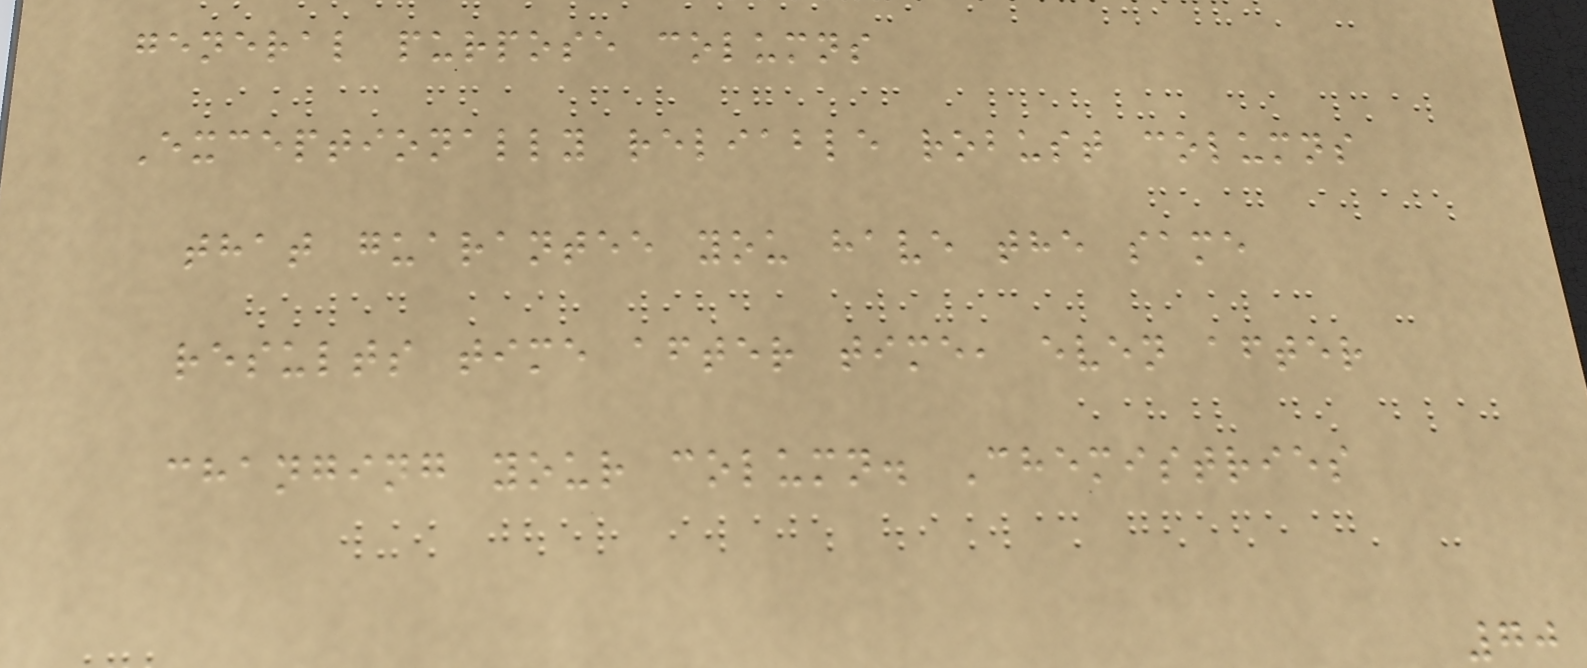general purpose columns
Exceptionally reliable robust columns
that guarantee you have the same
results time after time, even after
changing your column. Chemistries
70
